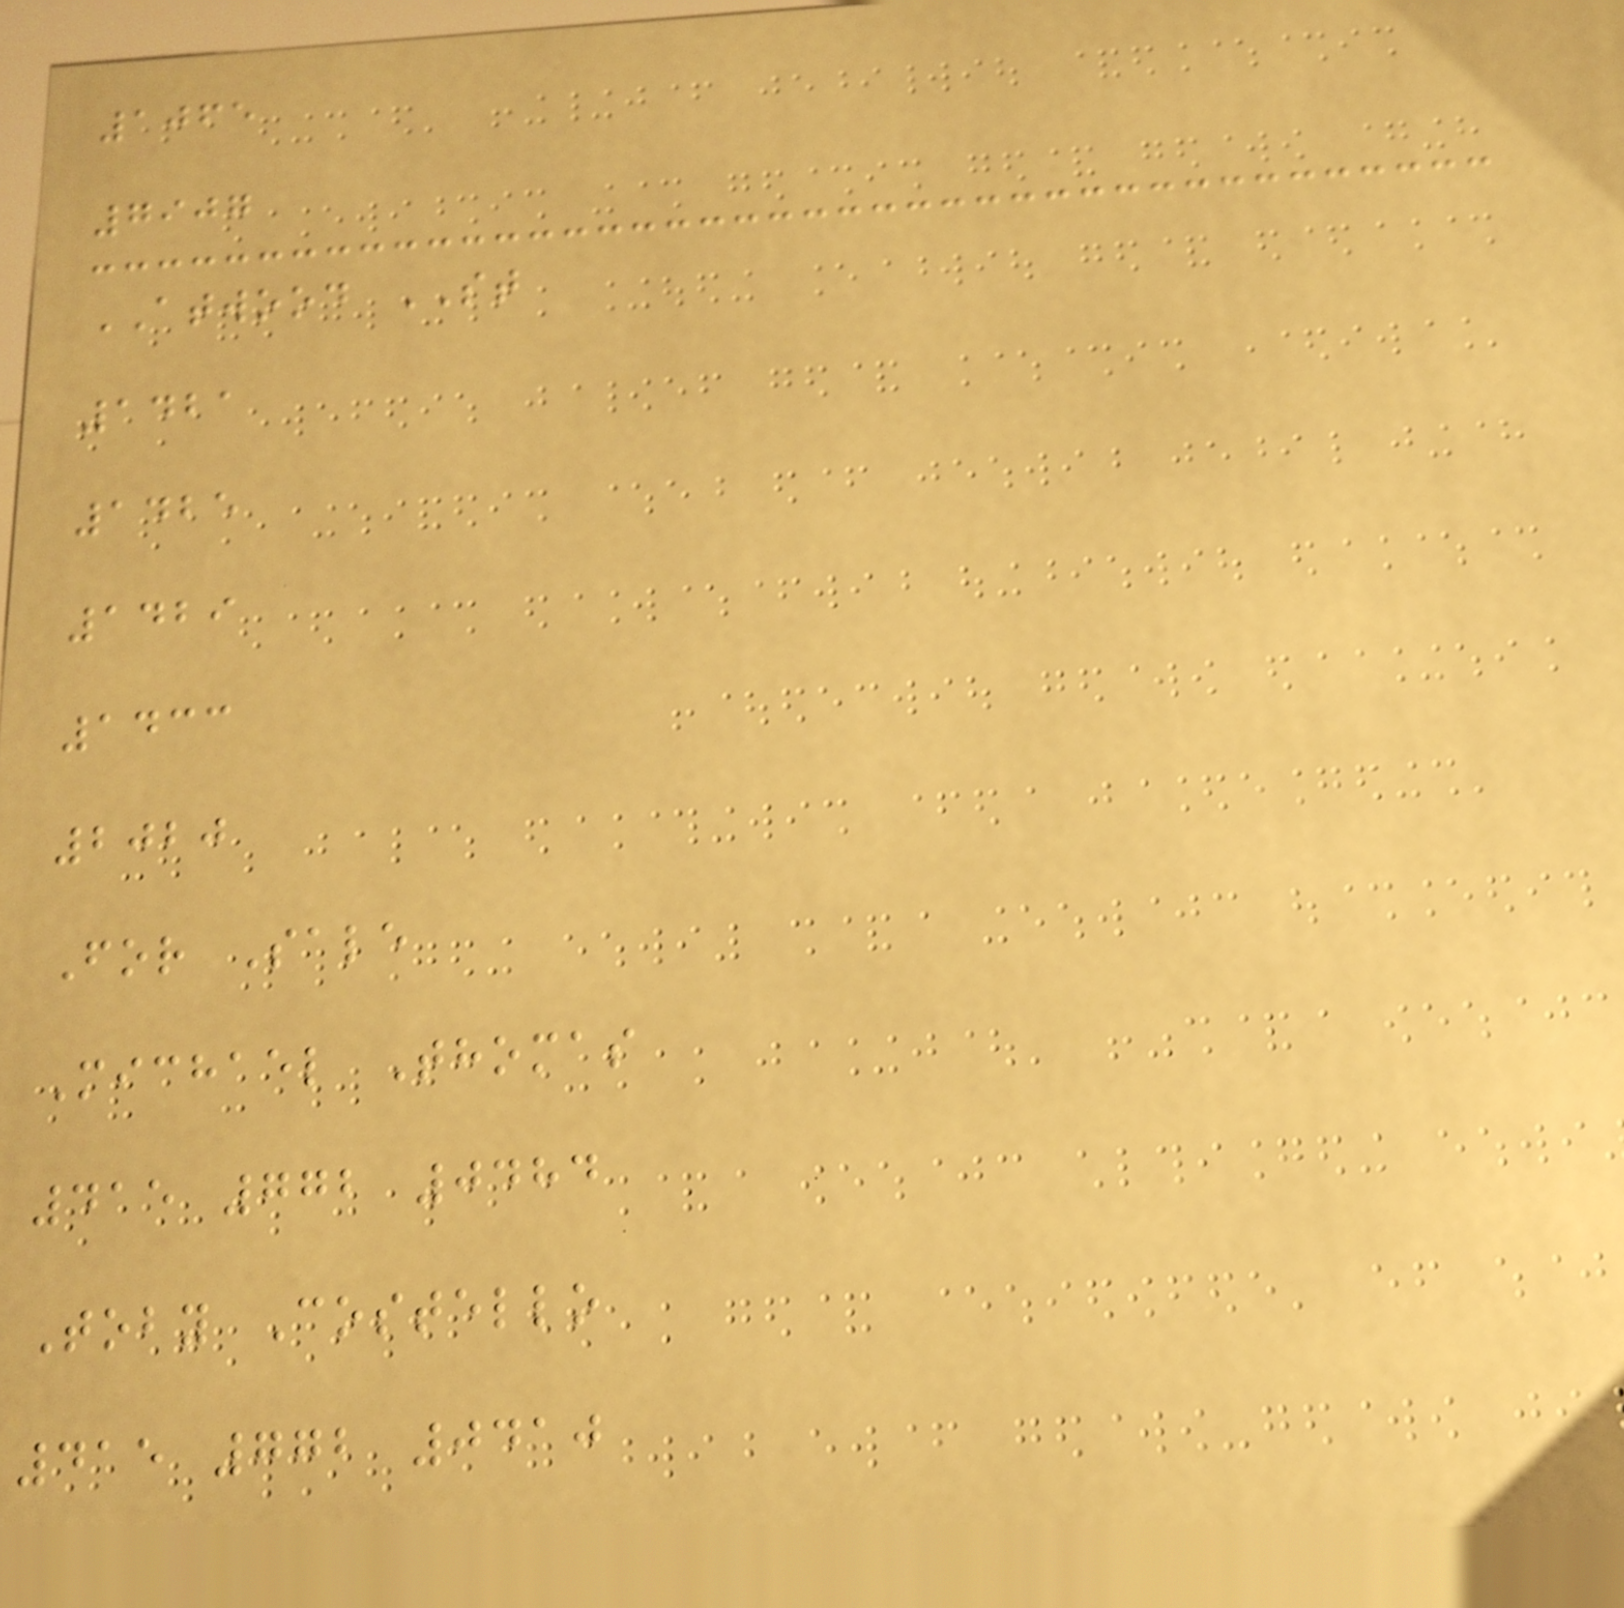1065
7907
ATWOOD ST
1421
1425
1429
1433
2020
For Sale
Michael Thomas
415 772 0484
Toby Costello
415 772 0410
